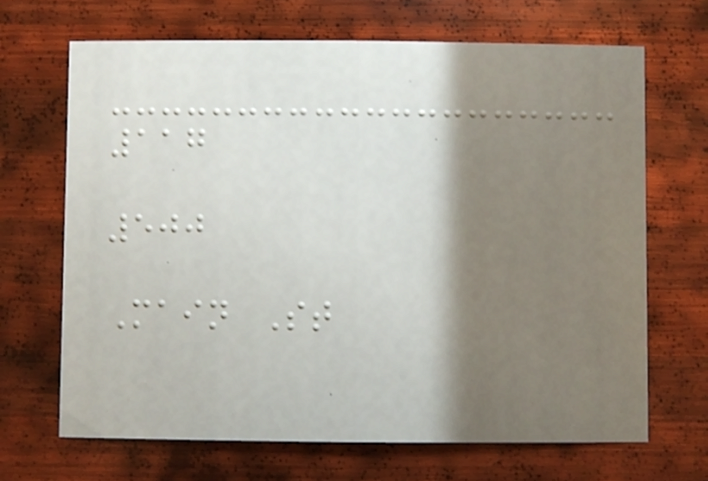117
500
Main St
